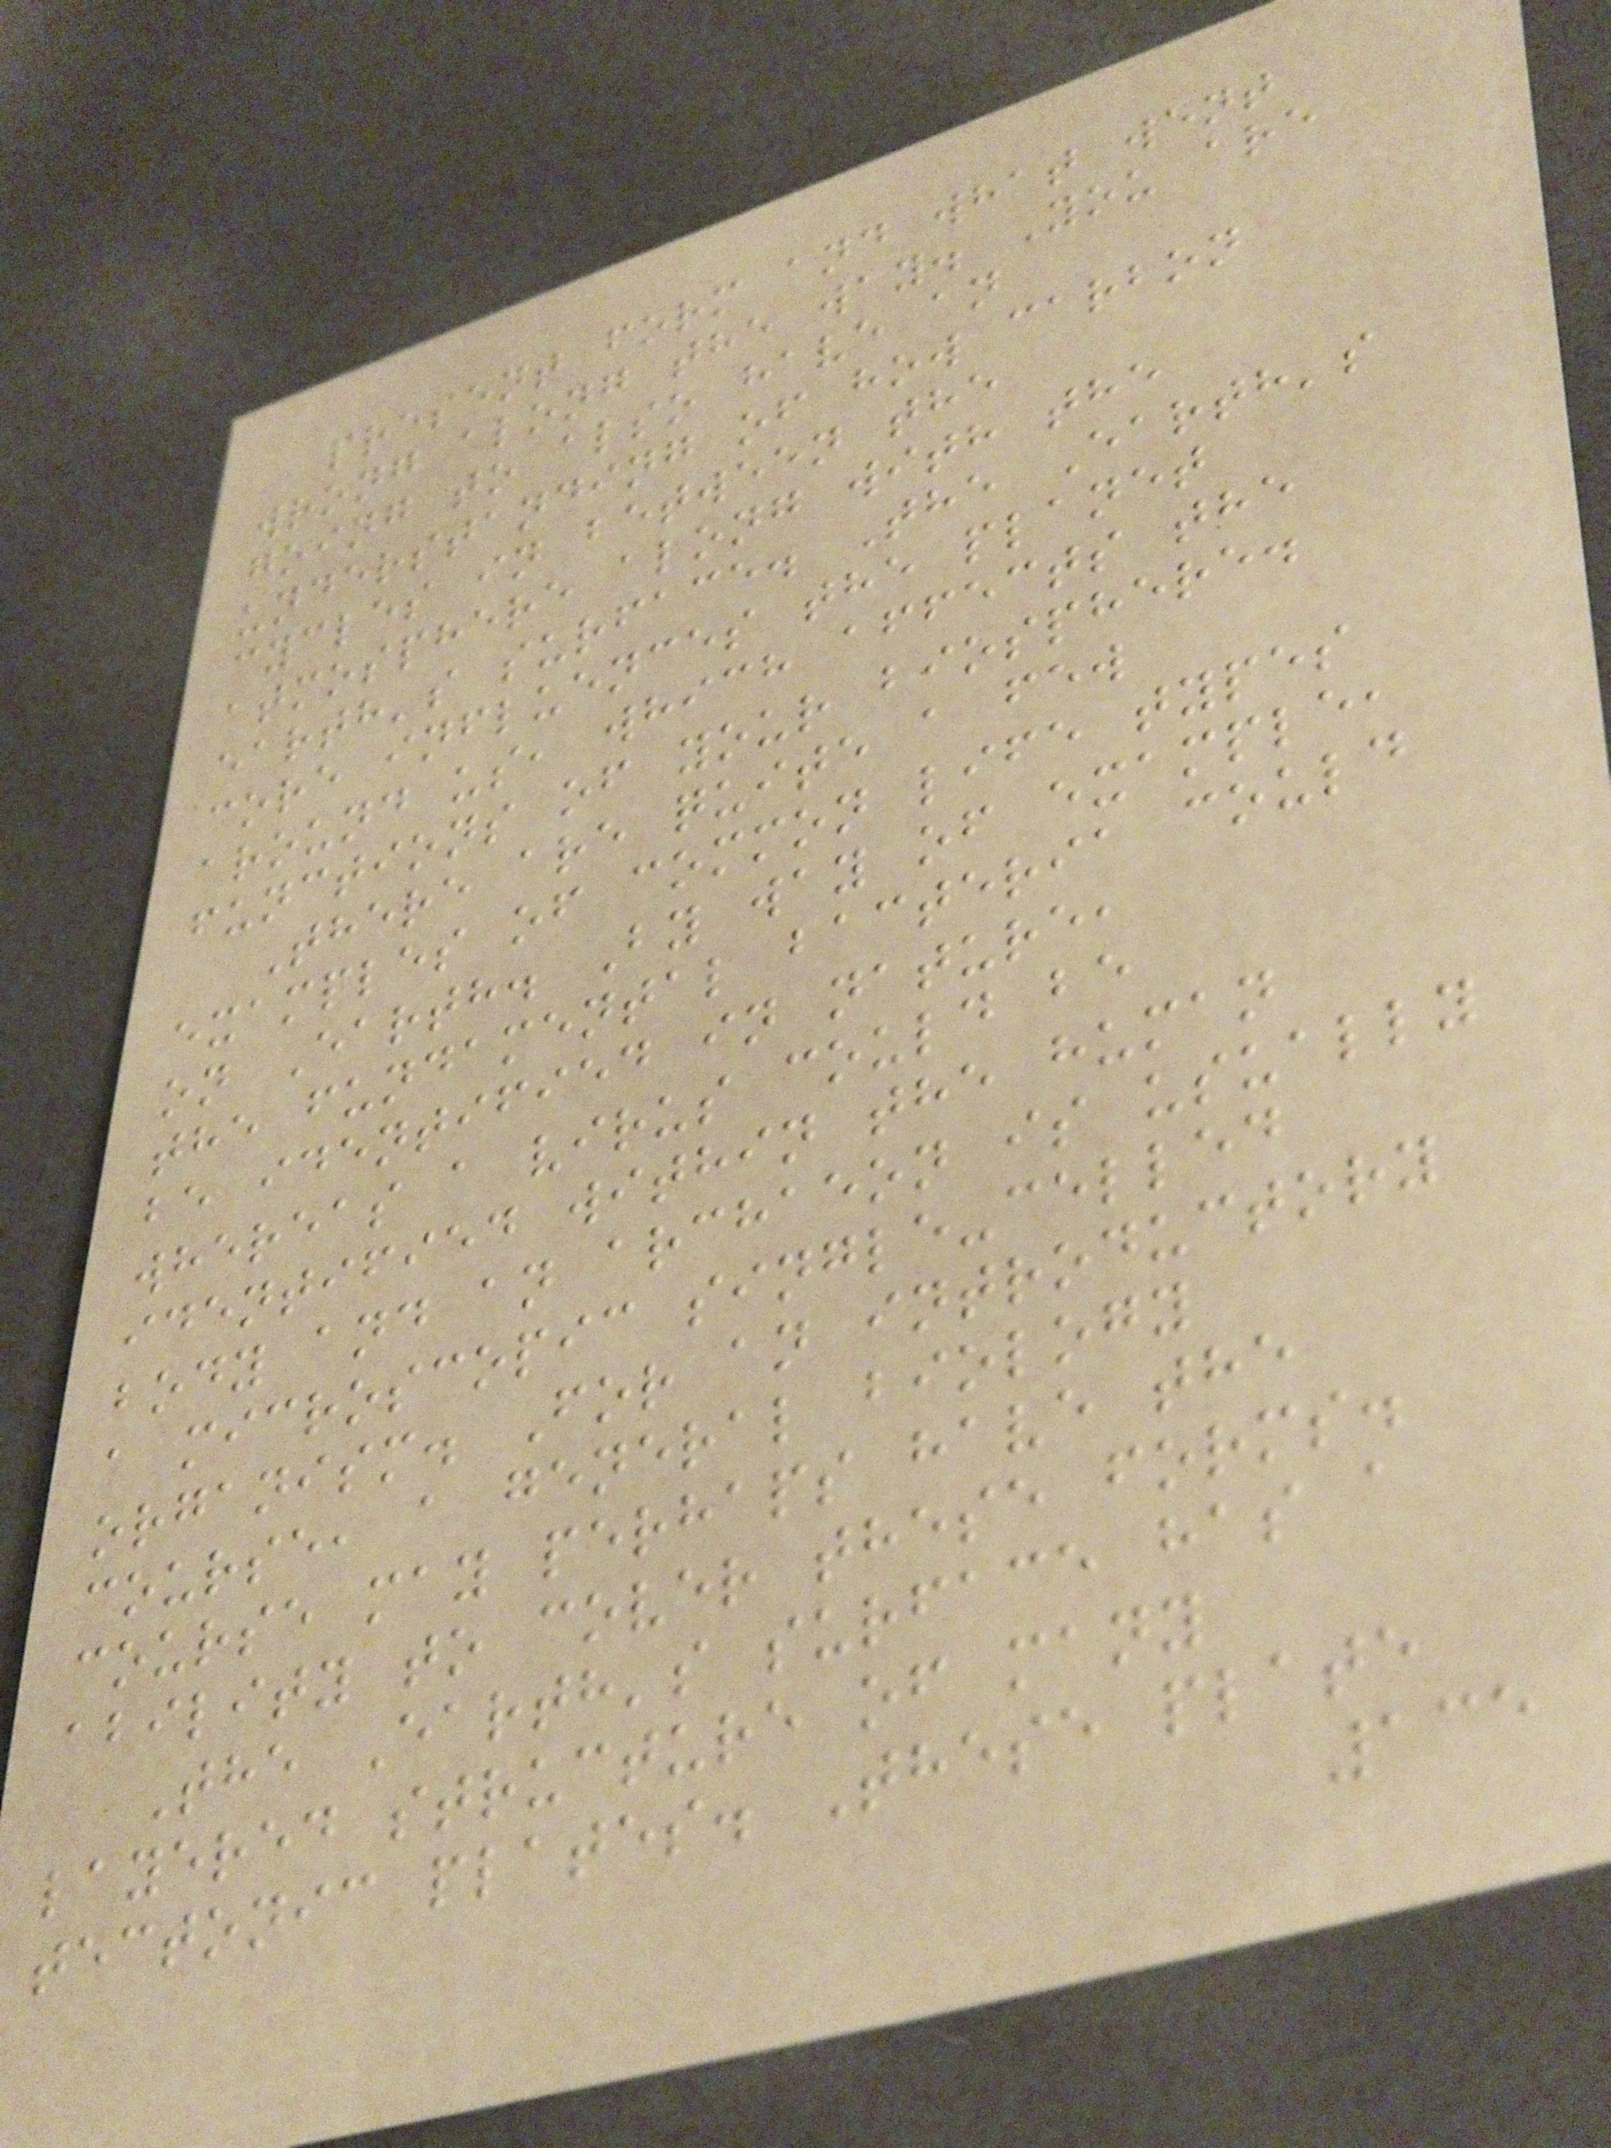present form and what went
wrong along the way. You are
going to also have an
understanding of how carbon
cycles in between the
atmosphere along with the
earth's surface. The Earth's
core influences the planet
around us, which affects the
functions of your biosphere.
There are quite a few
examples of common life types
on Earth. By way of example,
the fundamental bacteria could
be identified in nature,
whereas a virus could be
identified within the human
body and an archaeon is usually
a microscopic single-celled
organism. For an introductory
course, a general biology
course may perhaps have the
ability to cover these forms.
The Earth's surface has a
layered structure of many
tectonic plates. These plate
135
